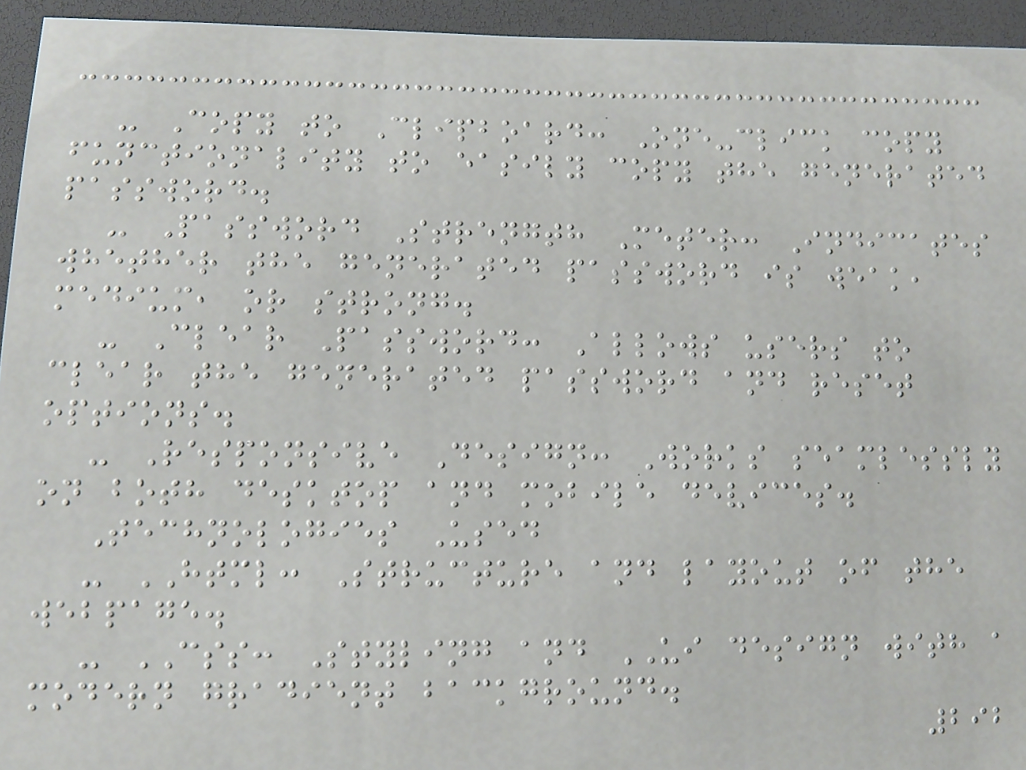- Copy to Clipboard: One-click copy
functionality to easily copy the generated
password.
- Password Strength Meter: Indicates
whether the generated password is weak,
medium, or strong.
- Clear Password: Allows users to
clear the generated password and reset
options.
- Responsive Design: Works seamlessly
on both desktop and mobile devices.
Technologies Used
- HTML: Structure and layout of the
webpage.
- CSS: Styling and UI design with a
modern gradient background.
292
